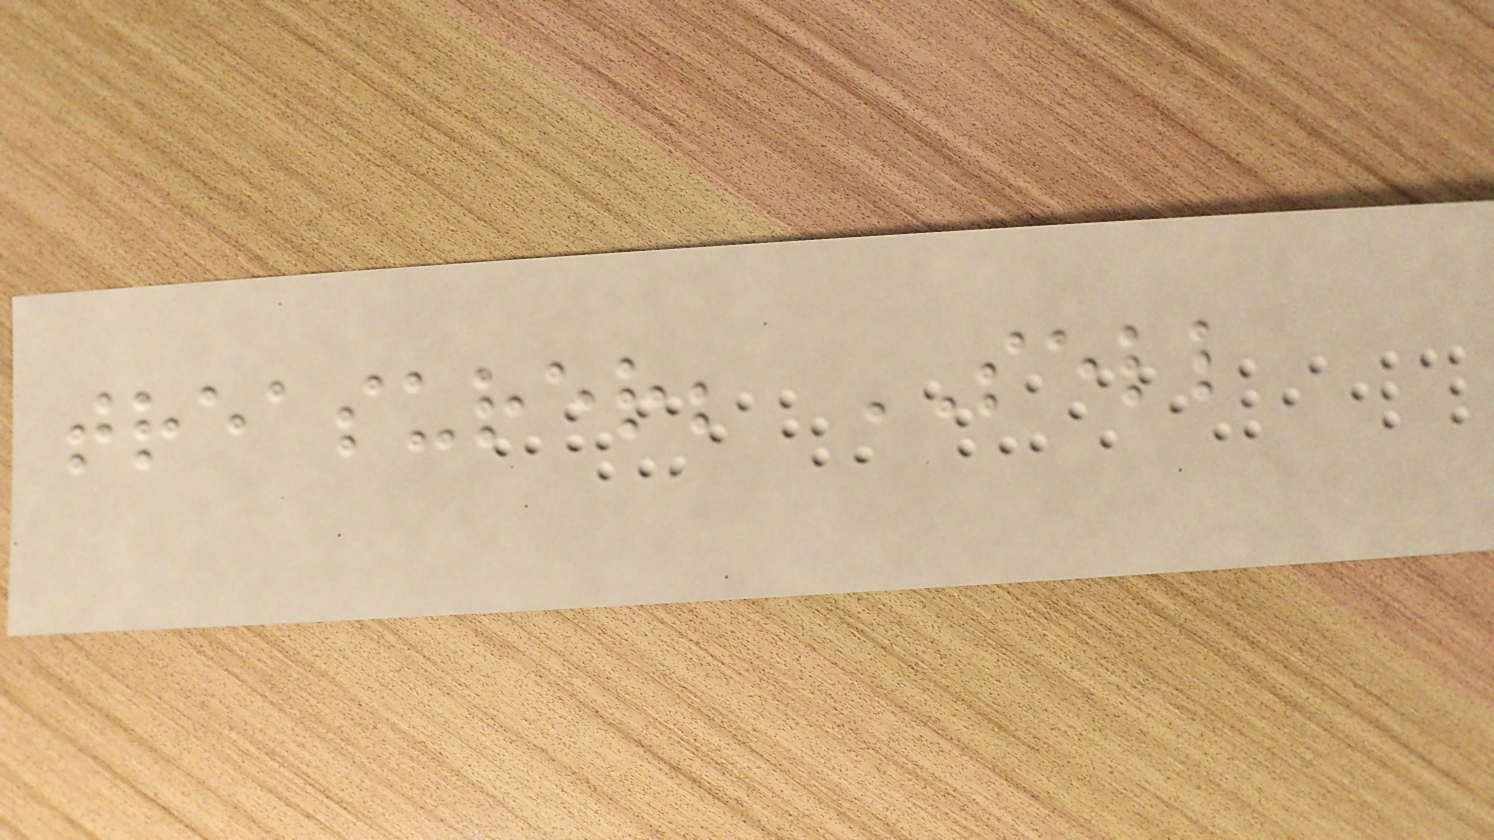treasurer; SELL
